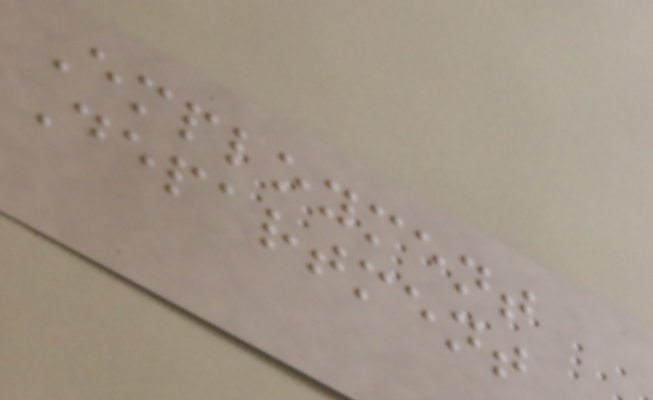Employment
Department
